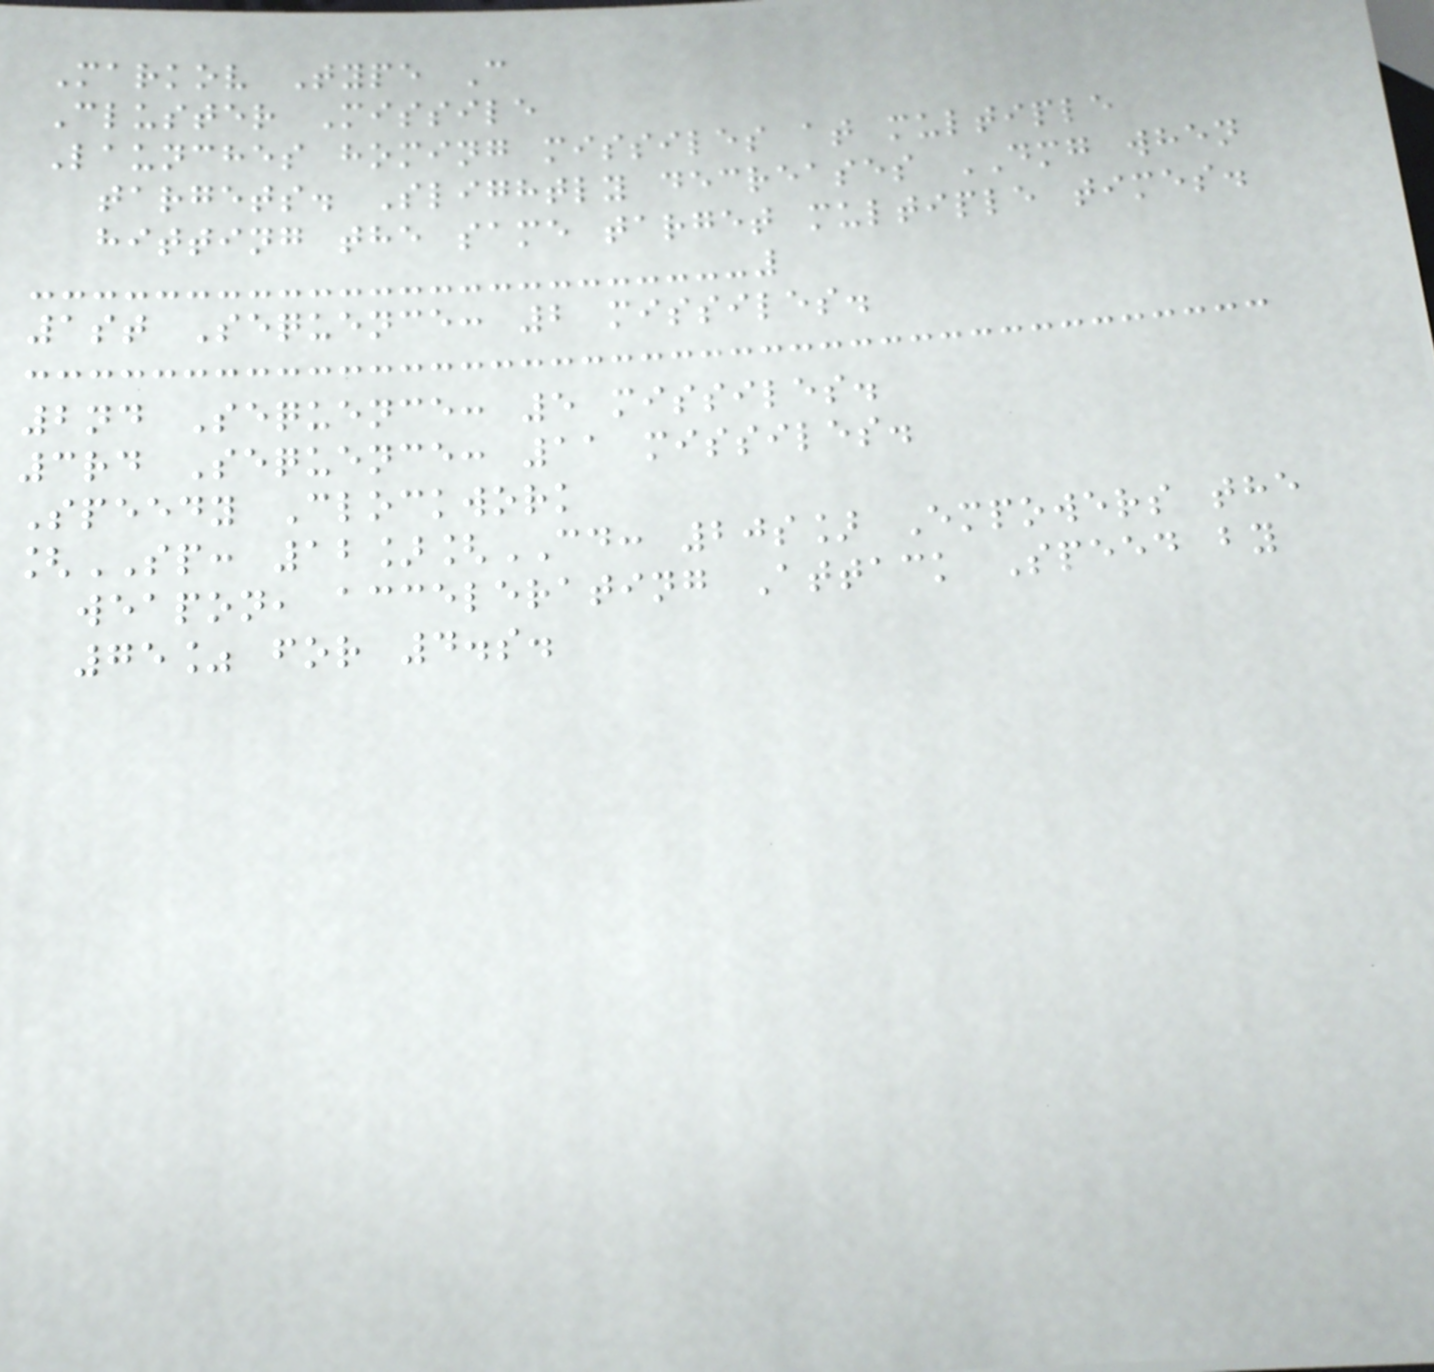Markov Type C
Cluster Missile
Launches homing missiles at multiple
targets. Slightly decreases DMG when
hitting the same target multiple times.
1st Sequence: 2 missiles.
2nd Sequence: 5 missiles.
3rd Sequence: 11 missiles.
Speedy Clockwork
[SP: 12][CD: 20s] Empowers the
weapon, accelerating Attack Speed by
75% for 4.s.
